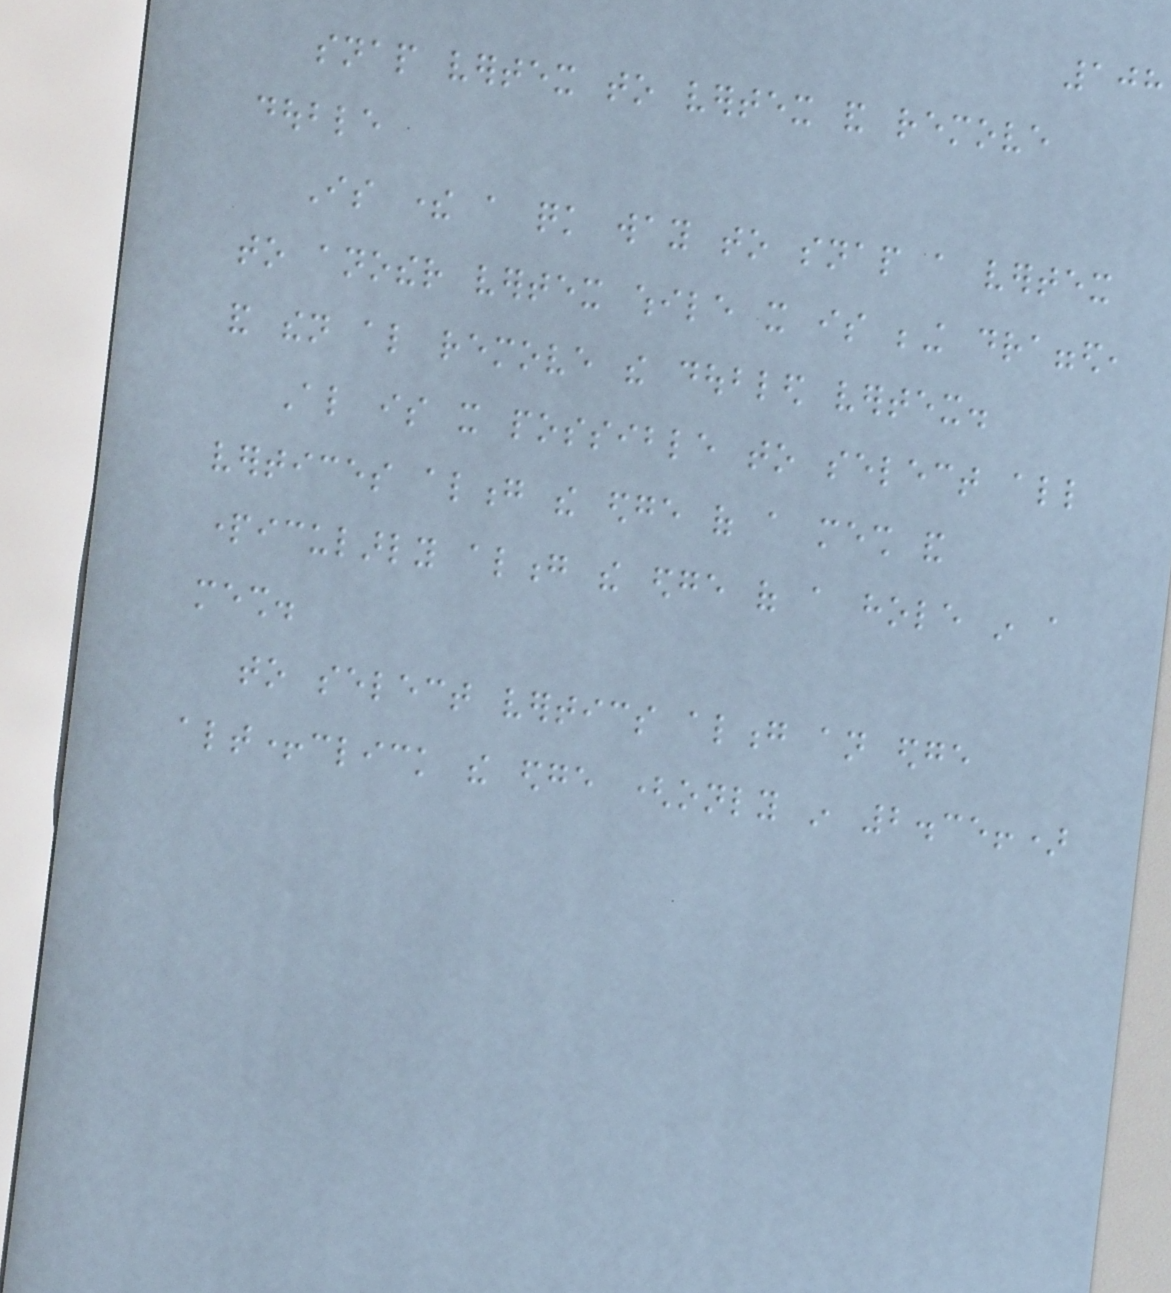108
snap vertex to vertex and remove
double
Is there a quick way to snap a vertex
to another vertex while it is being dragged,
and then also remove the doubled vertex.
Also is it possible to select all
vertices along the edge of a mesh and
particularly along the edge of a hole in a
mesh.
to select vertics along an edge
alt+click the edge (only in 2.35!)
